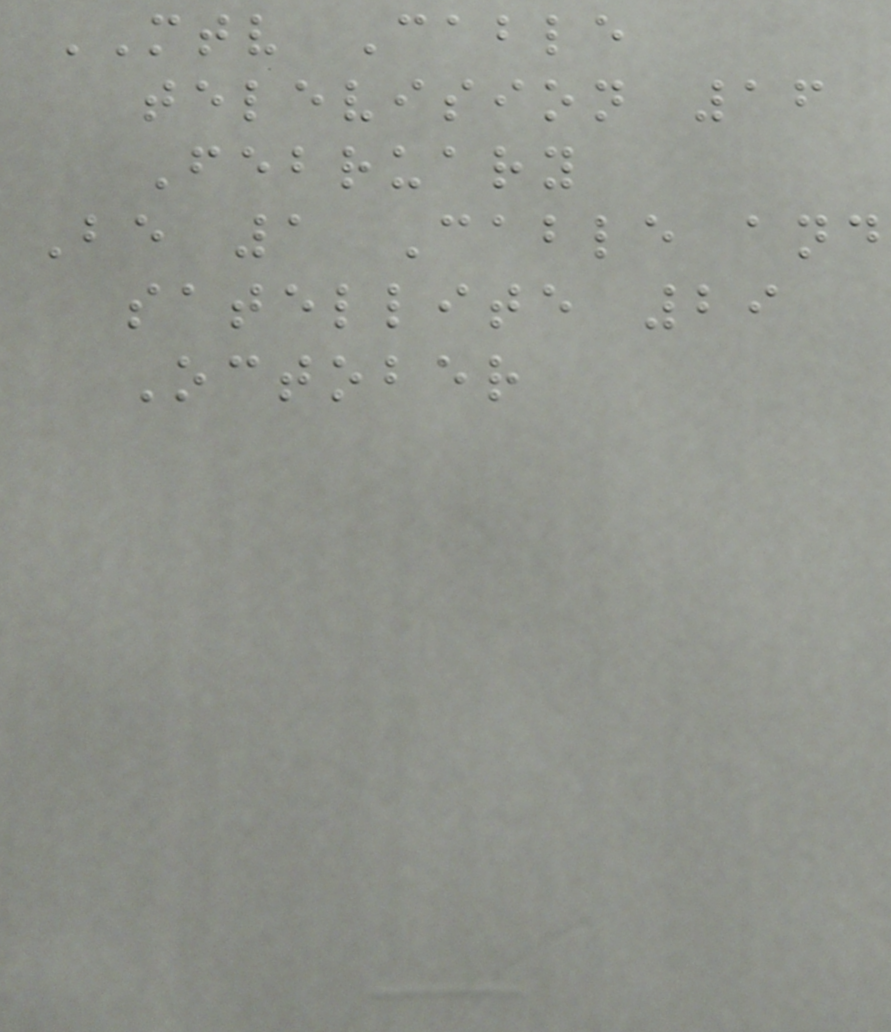MTV Cable
television 16
February
Be 1 Cable and
satellite 29
October
